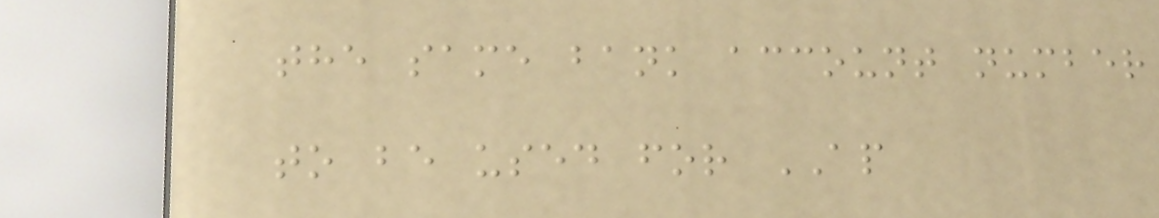the same bank account number
to be used for AP
